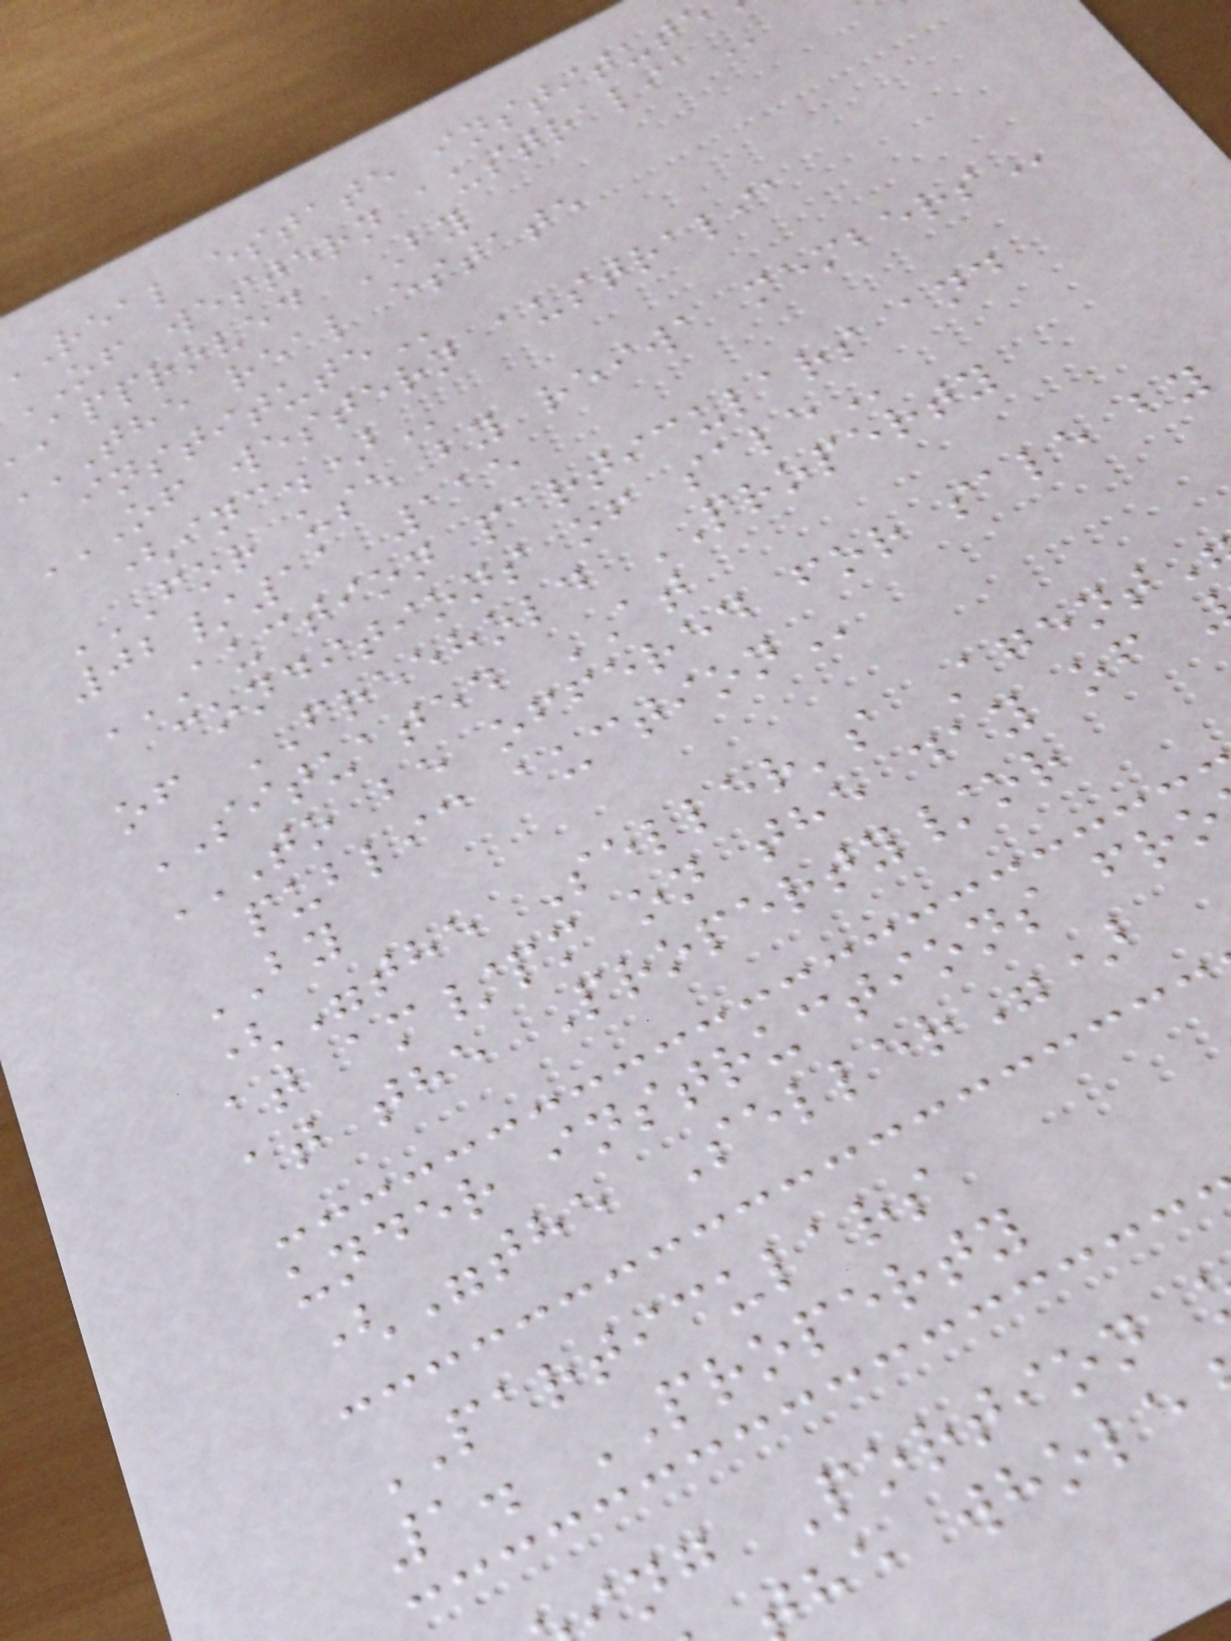real estate
OF western
approved BY
THE real estate
OF WESTERN AUSTRALIA
FOR USE BY REIWA MEMBERS
02/11 115
AUCTION PARTICULARS AND
conditions of
of FREEHOLD PROPERTY
SITUATED AT
TO BE OFFERED FOR SALE BY
public
BY
("the Seller's Agent
at am/pm on the day of
at the Property/or
under instructions fro
("the Seller")
PARTICULARS
1. PROPERTY
ng Portion
he whole
